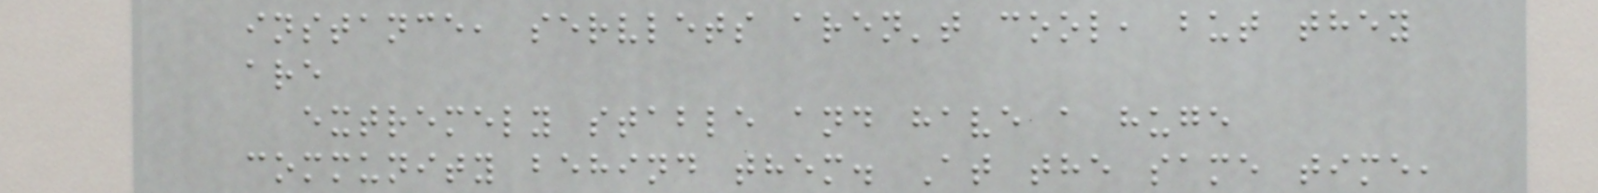instance, servlets aren't cool, but they
are
extremely stable and have a huge
community behind them. At the same time,
